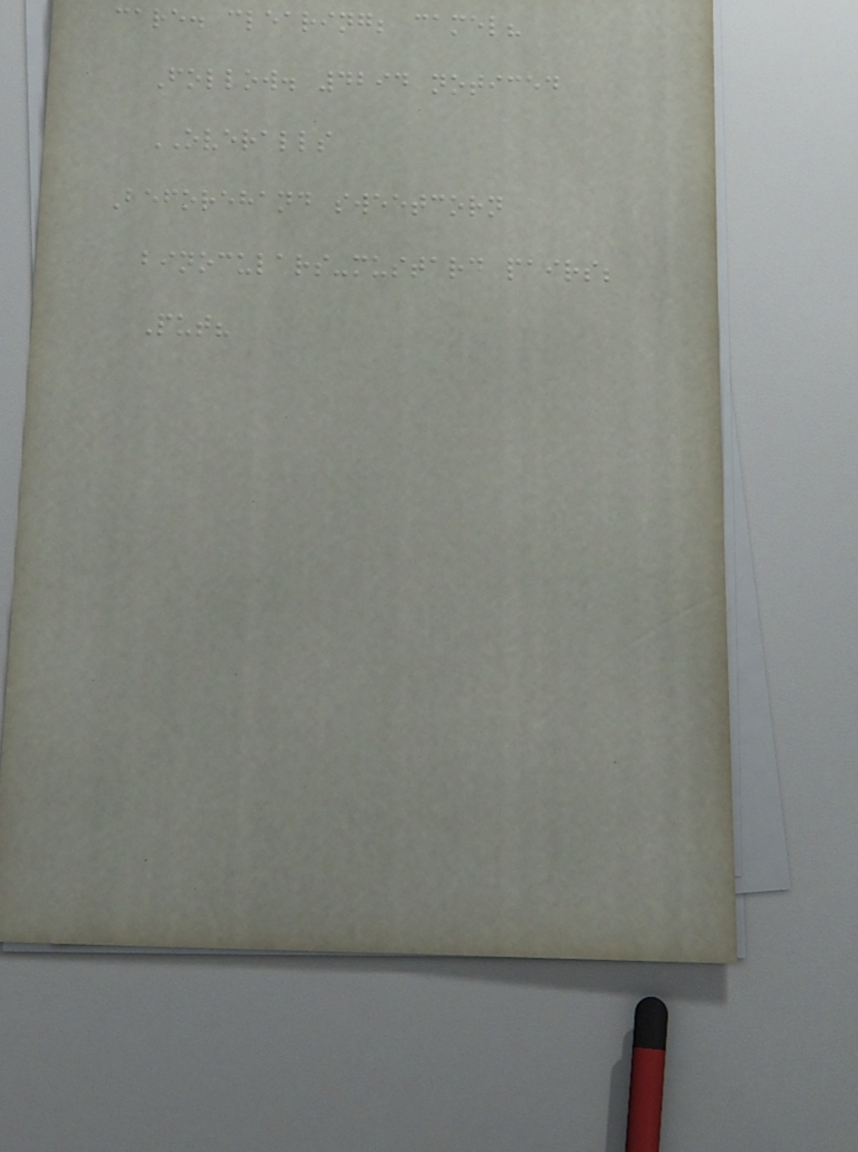care. clearing; camel?
Follow. 4294 noticed
OVERALLS
Beforehand sweetcorn
binoculars-mustard pairs;
Put?
